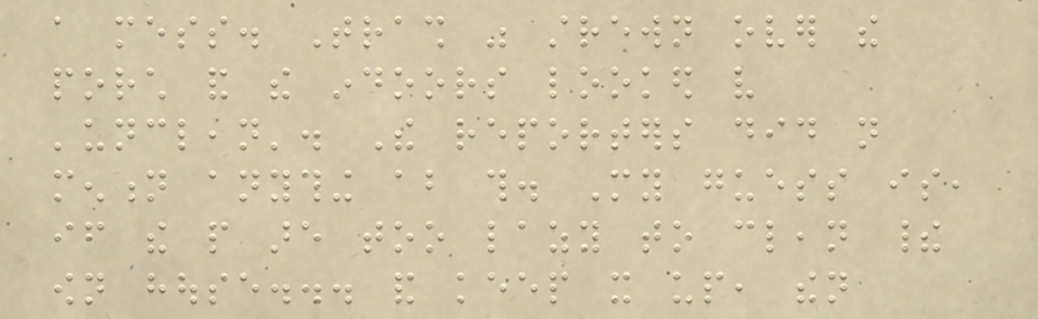a mess. Trash was strewn over the
porch and the indoors looked very
'unclean'. The reporters did not
mention anything about this. My guess is,
if the people are too lazy to clean their
own house... and keep it up, then
